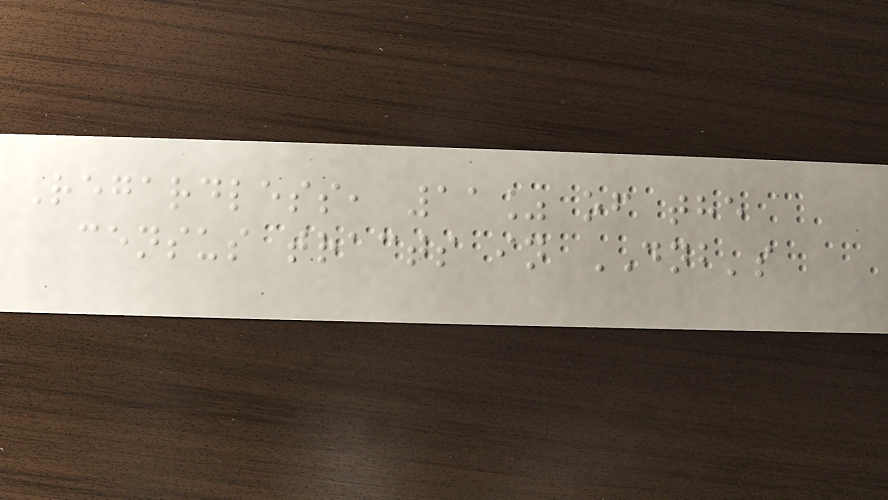Regardless, 11% of the
census tracts in DNB's
